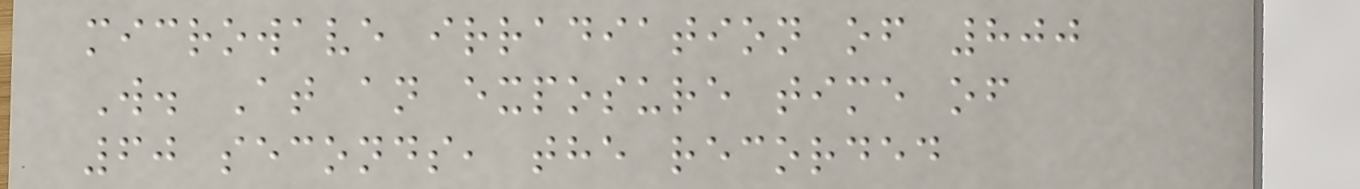microwave irradiation of 800
W. At an exposure time of
60 seconds, the recorded
